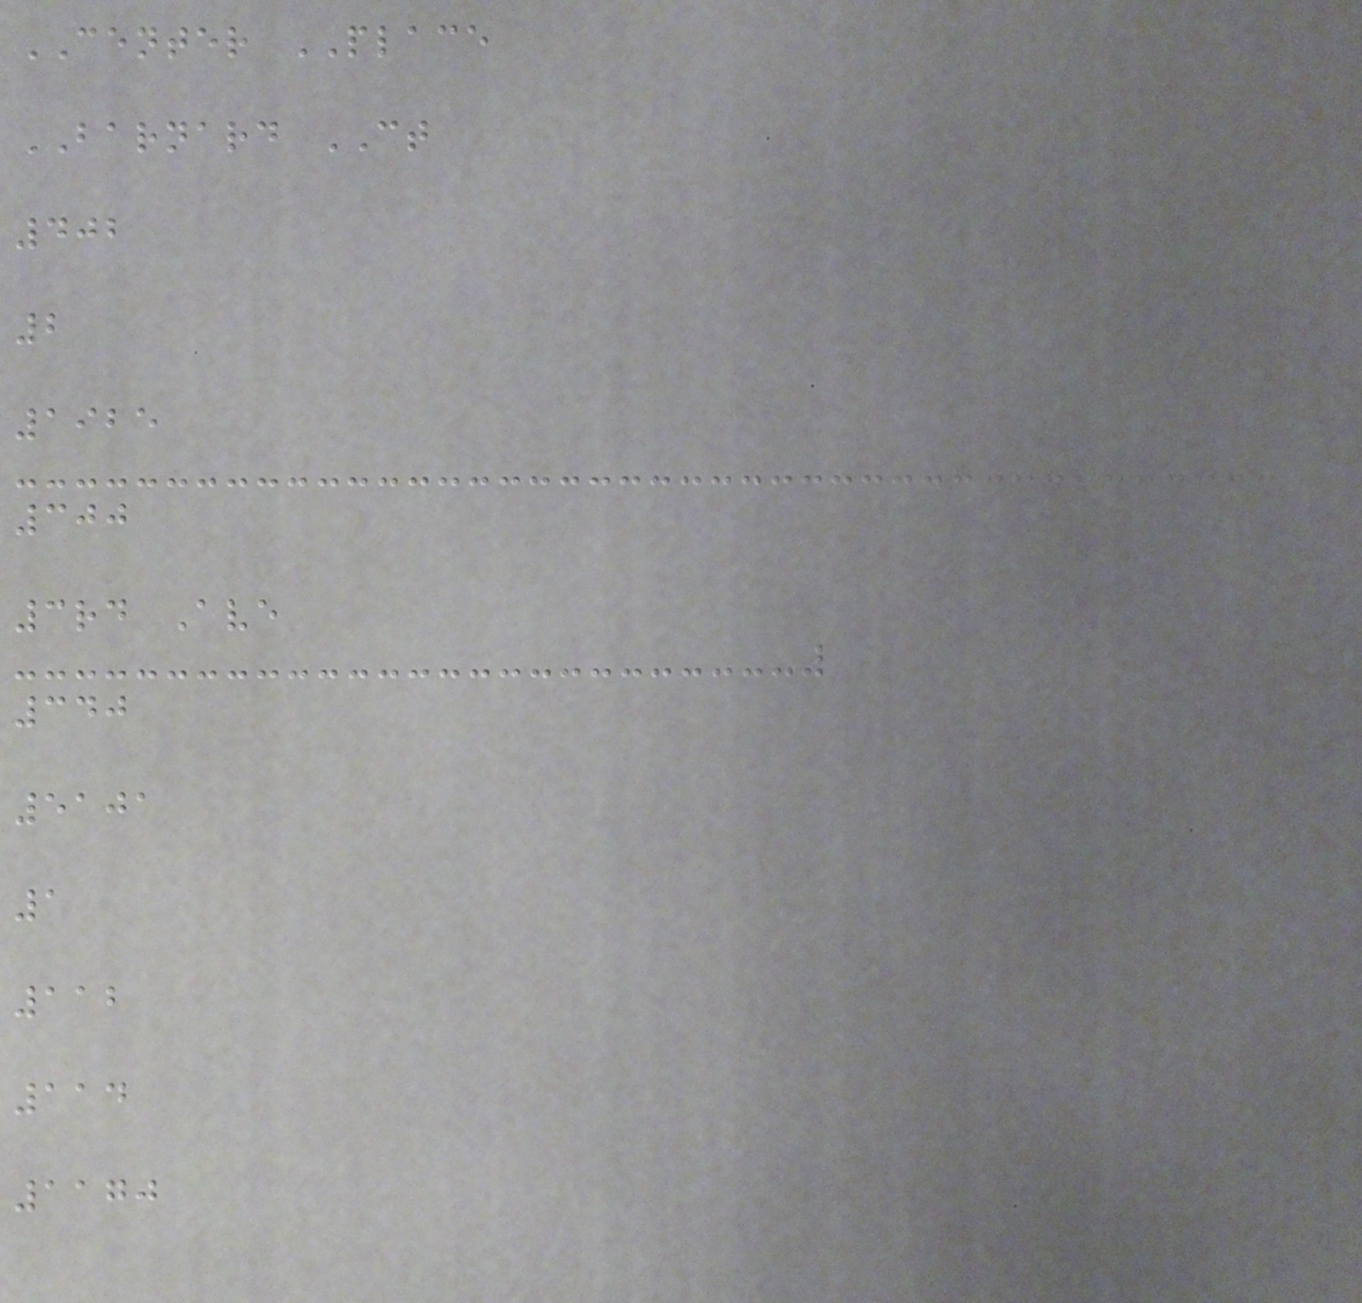CENTER PLACE
BARNARD CT
402
2
1925
300
3rd Ave
340
5101
1
112
114
1170
